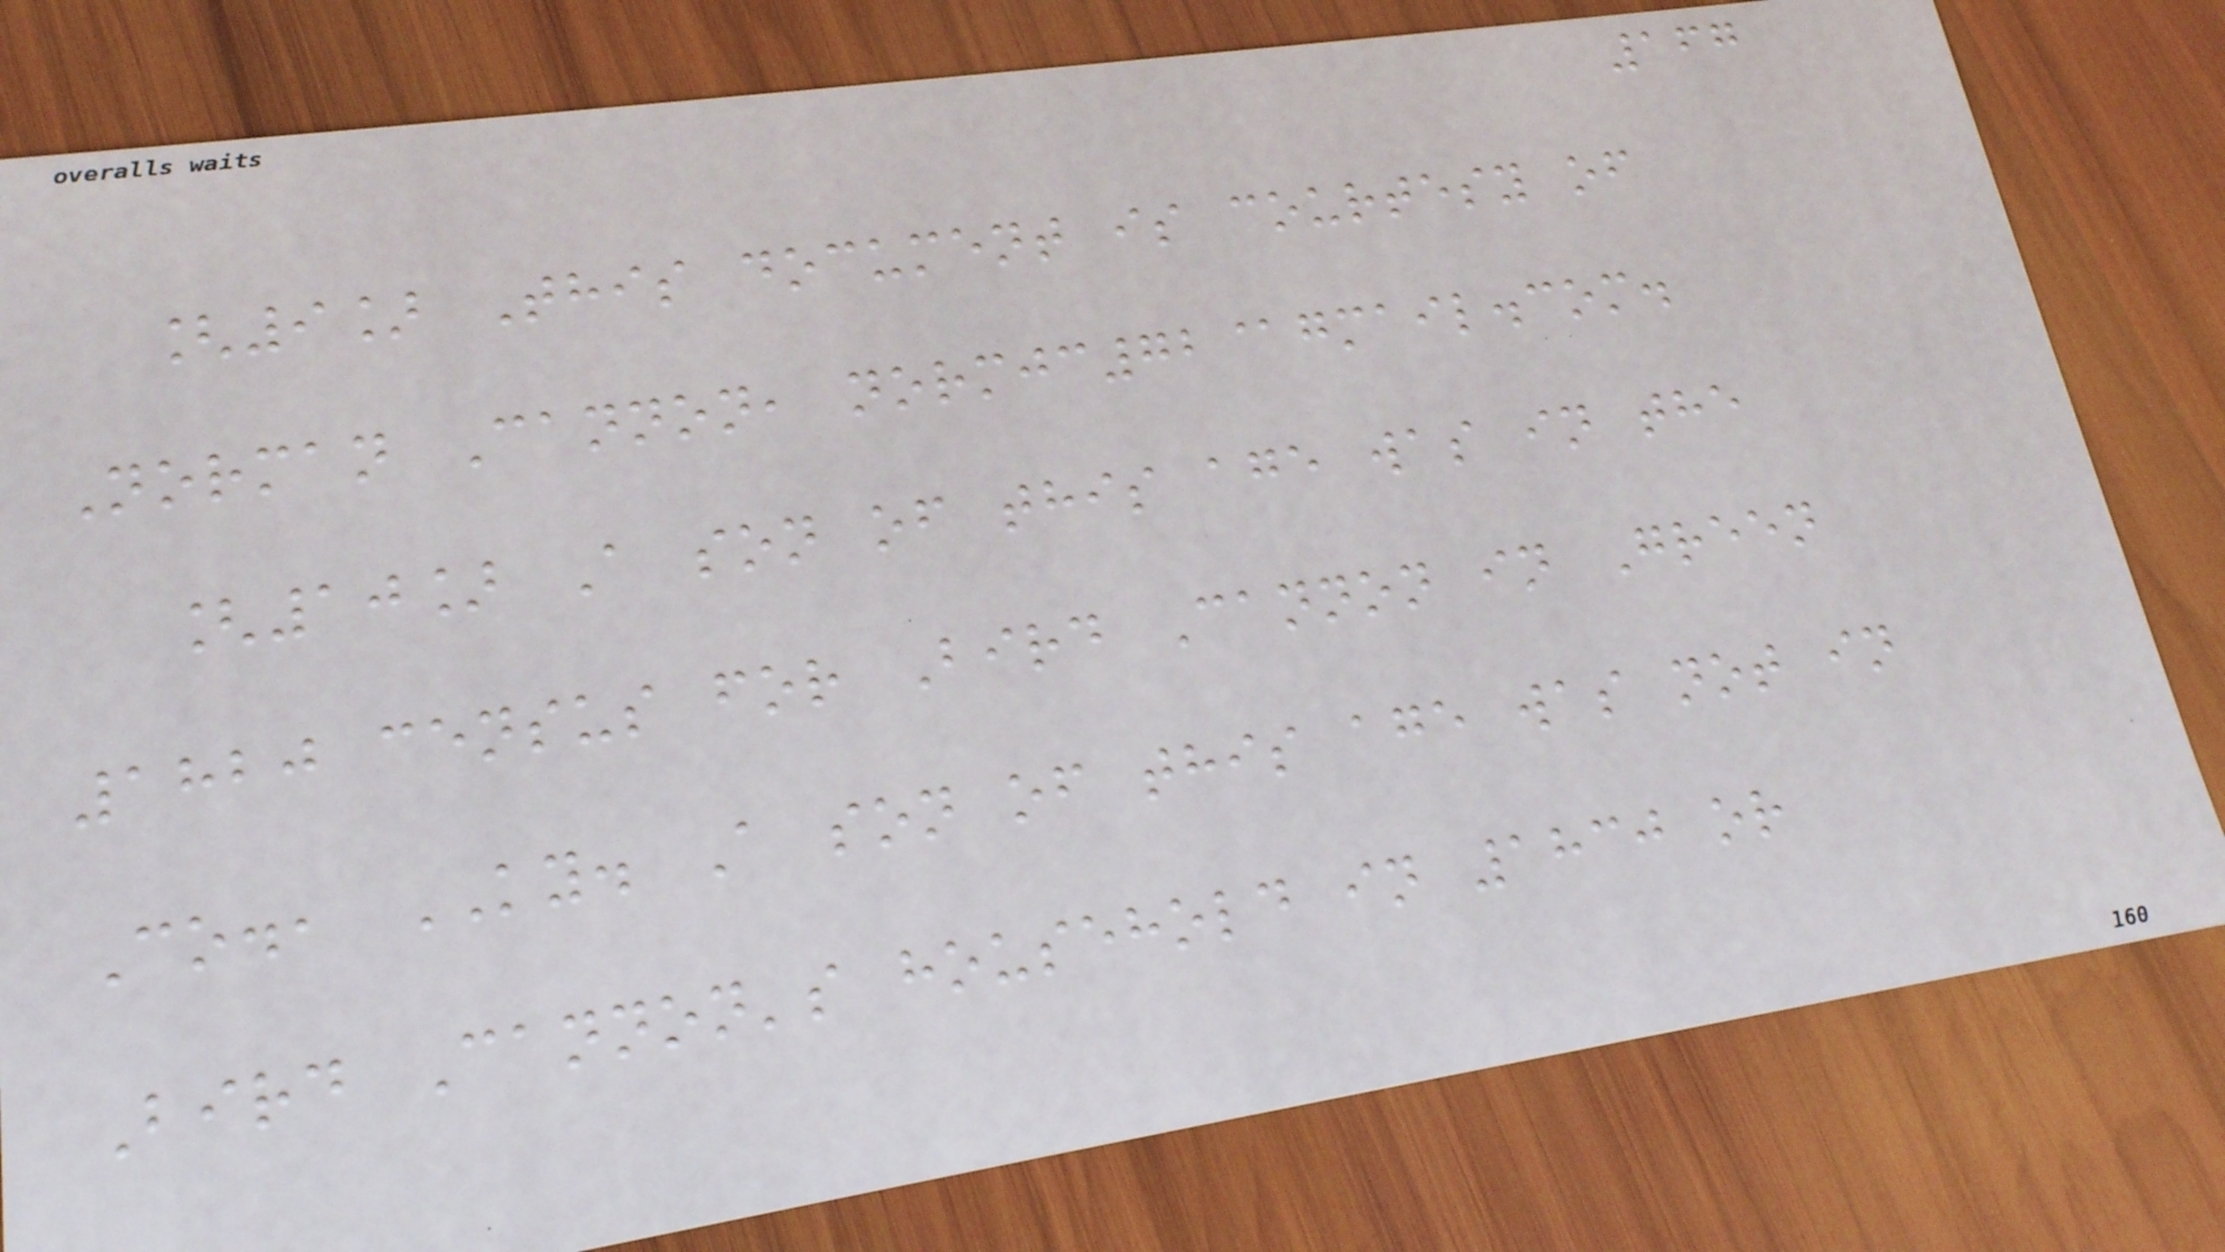167
[9] This document is courtesy of
Norman Cannon, normjc72@gmail.com.
[10] A son of this age was in the
1820 census for Bird Cannon in Green
Co., KY. A son of this age was not in
Bird Cannon's household in 1830 or
